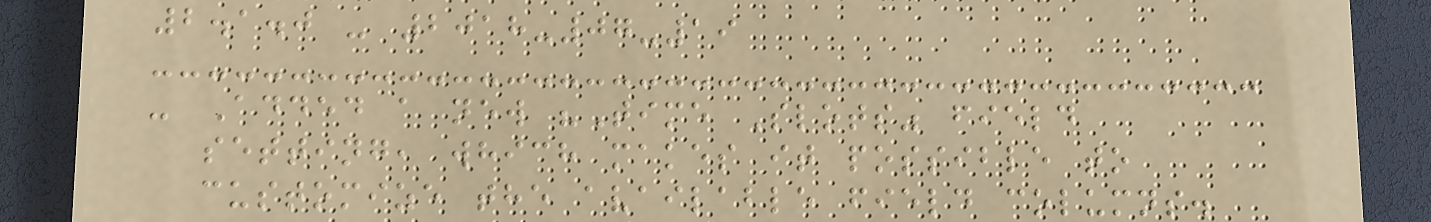2.1.0 - 2018-07-19
- Added a new "Time Slots" field
setting, which makes it possible to
customize the available field columns.
